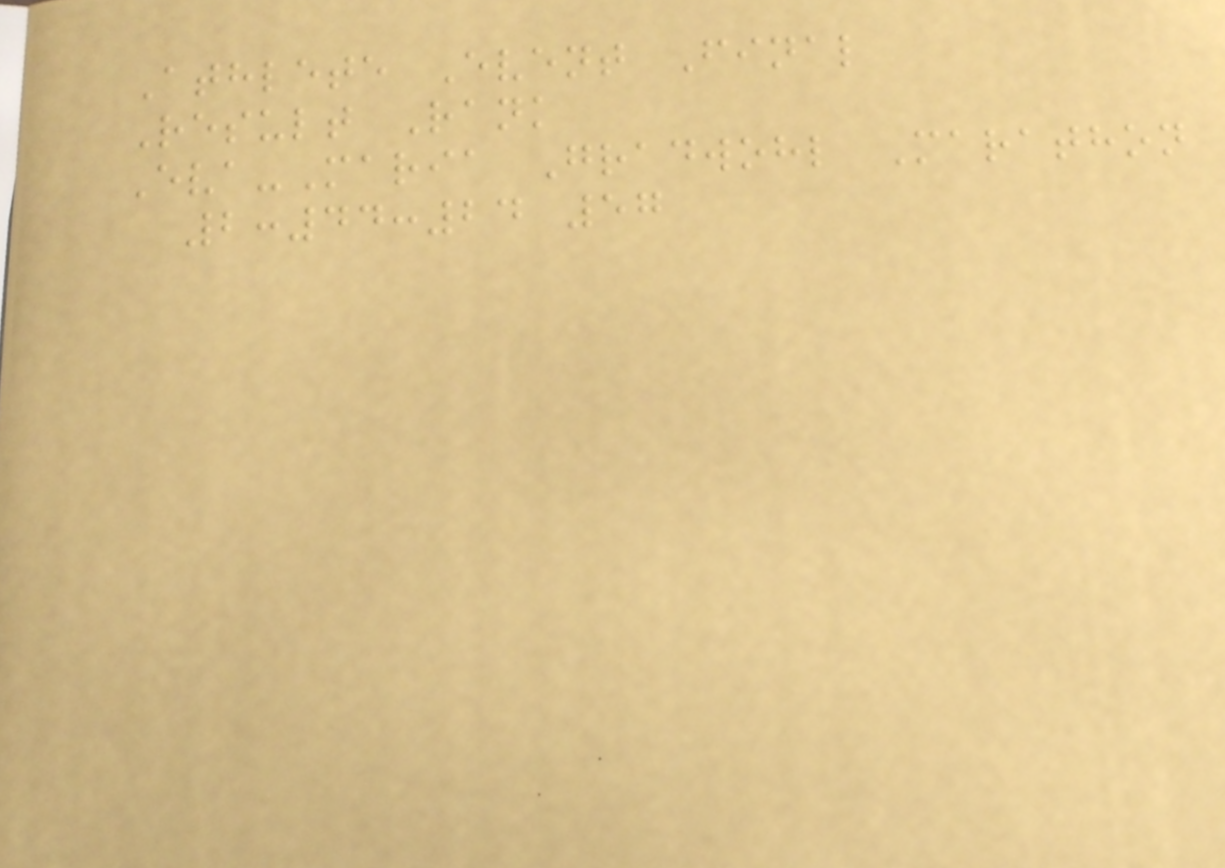Athlete Event Final
Result Rank
Eva-Maria Gradwohl Marathon
2:44:24 57
